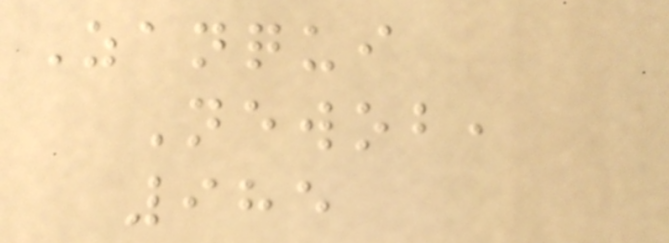Zanqui
Newob,
985
